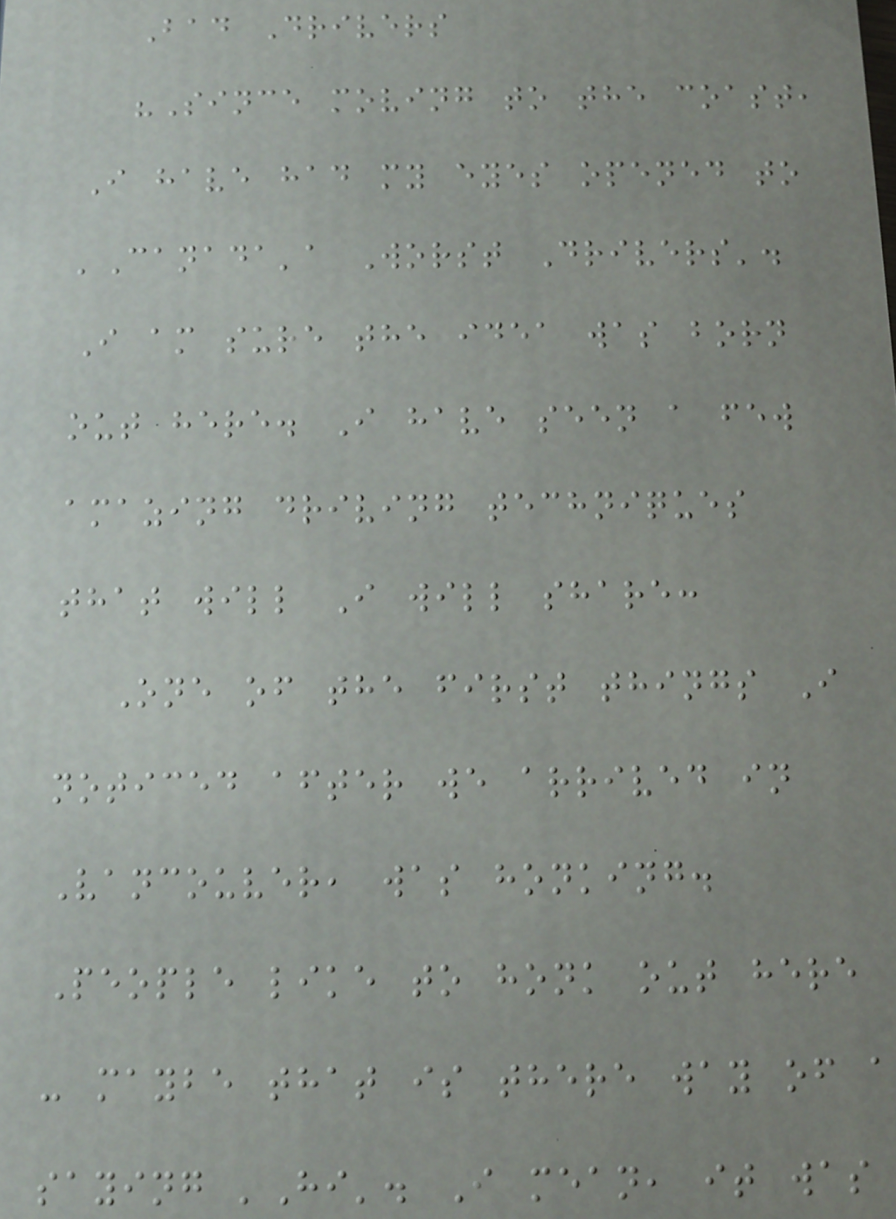Bad Drivers
"Since moving to the coast,
I have had my eyes opened to
'Canada'a Worst Drivers'.
I am sure the idea was born
out here. I have seen a few
amazing driving techniques
that will I will share:
One of the first things I
noticed after we arrived in
Vancouver, was honking.
People like to honk out here
- maybe that is there way of a
saying 'Hi'. I mean, it was
